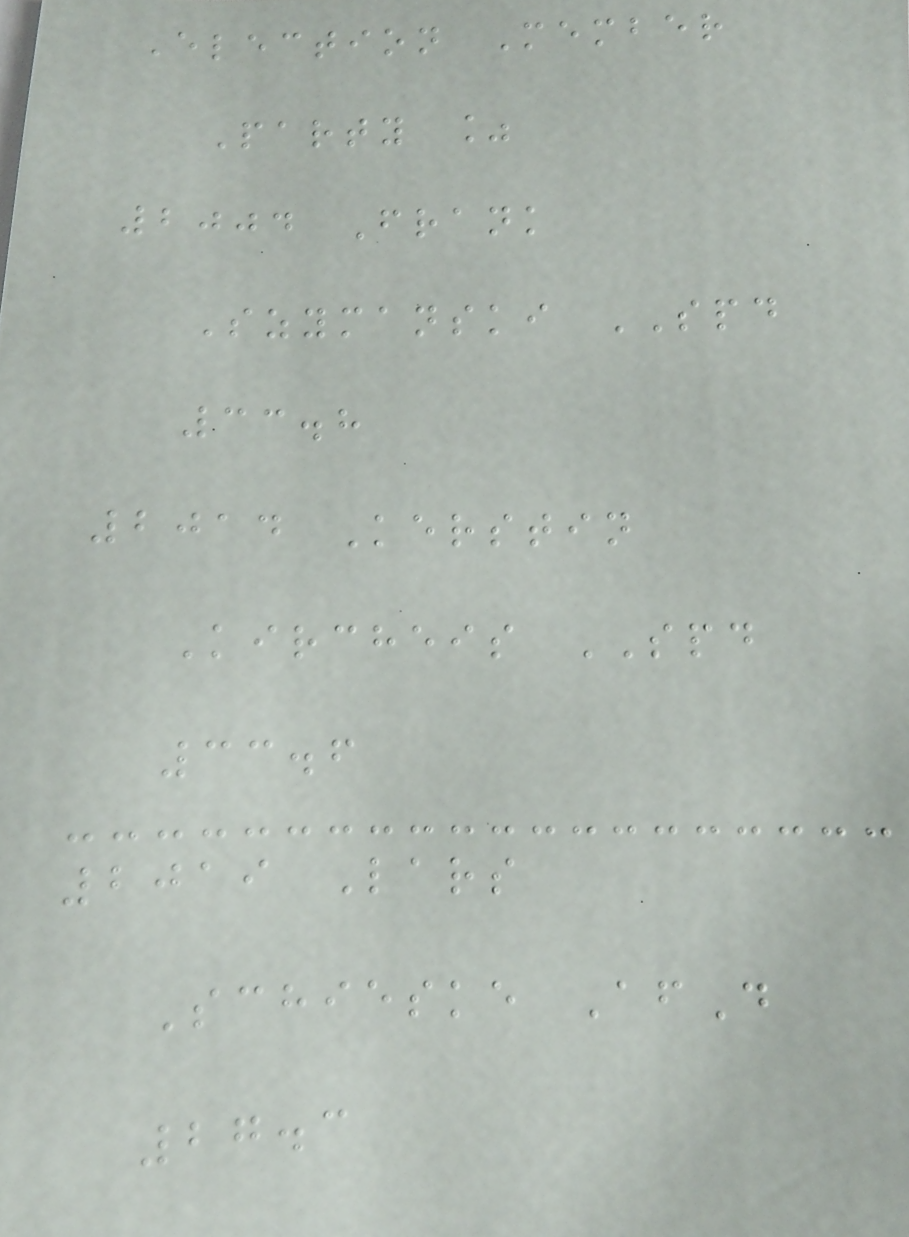Election Member
Party %
2004 Frank
Szymanski SPD
33.8
2014 Kerstin
Kircheis SPD
33.6
2019 Lars
Schieske AfD
27.3
